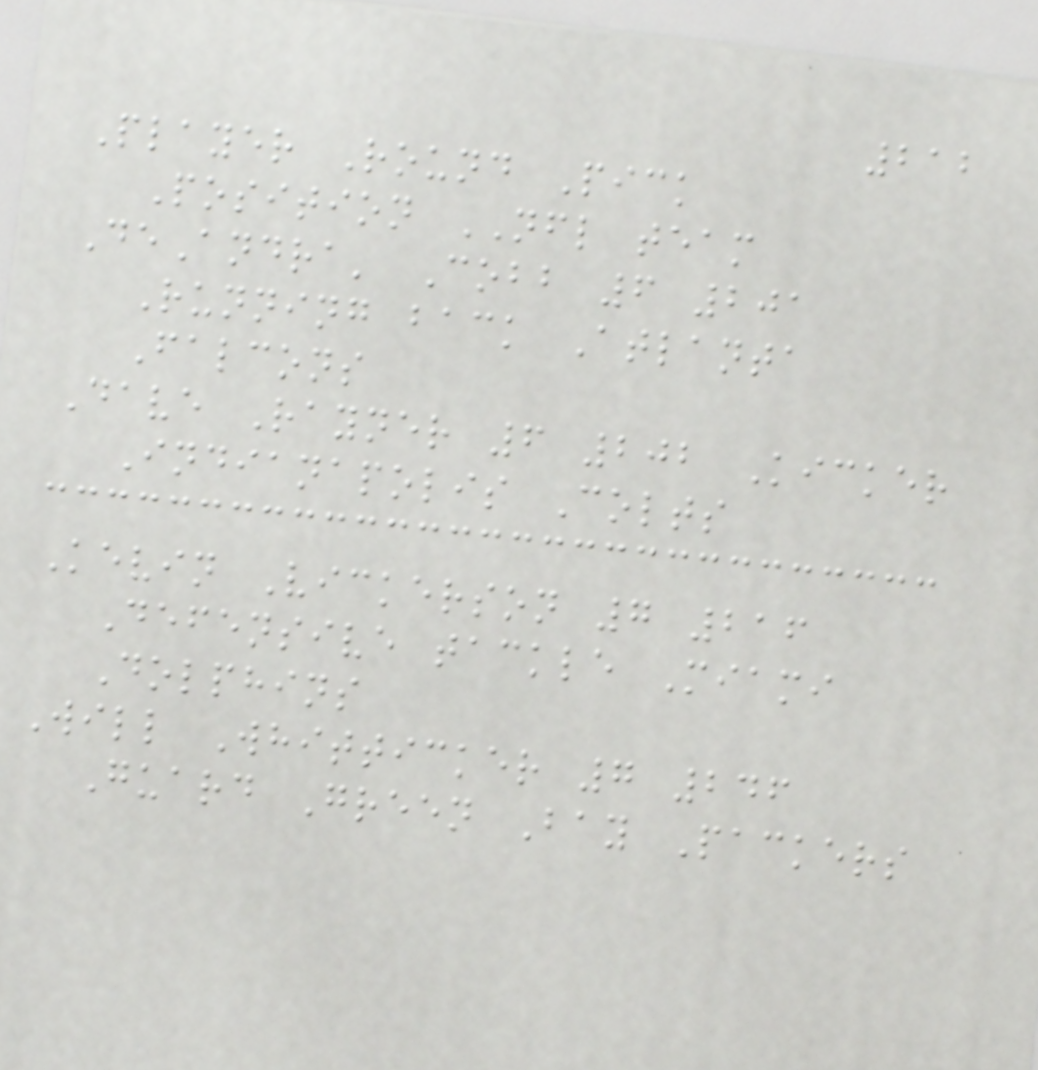212
Player Round Pick
Position NFL team
DeAndra' Cobb 6 201
Running back Atlanta
Falcons
Dave Rayner 6 202 Kicker
Indianapolis Colts
Kevin Vickerson 7 216
Defensive tackle Miami
Dolphins
Will Whitticker 7 246
Guard Green Bay Packers
